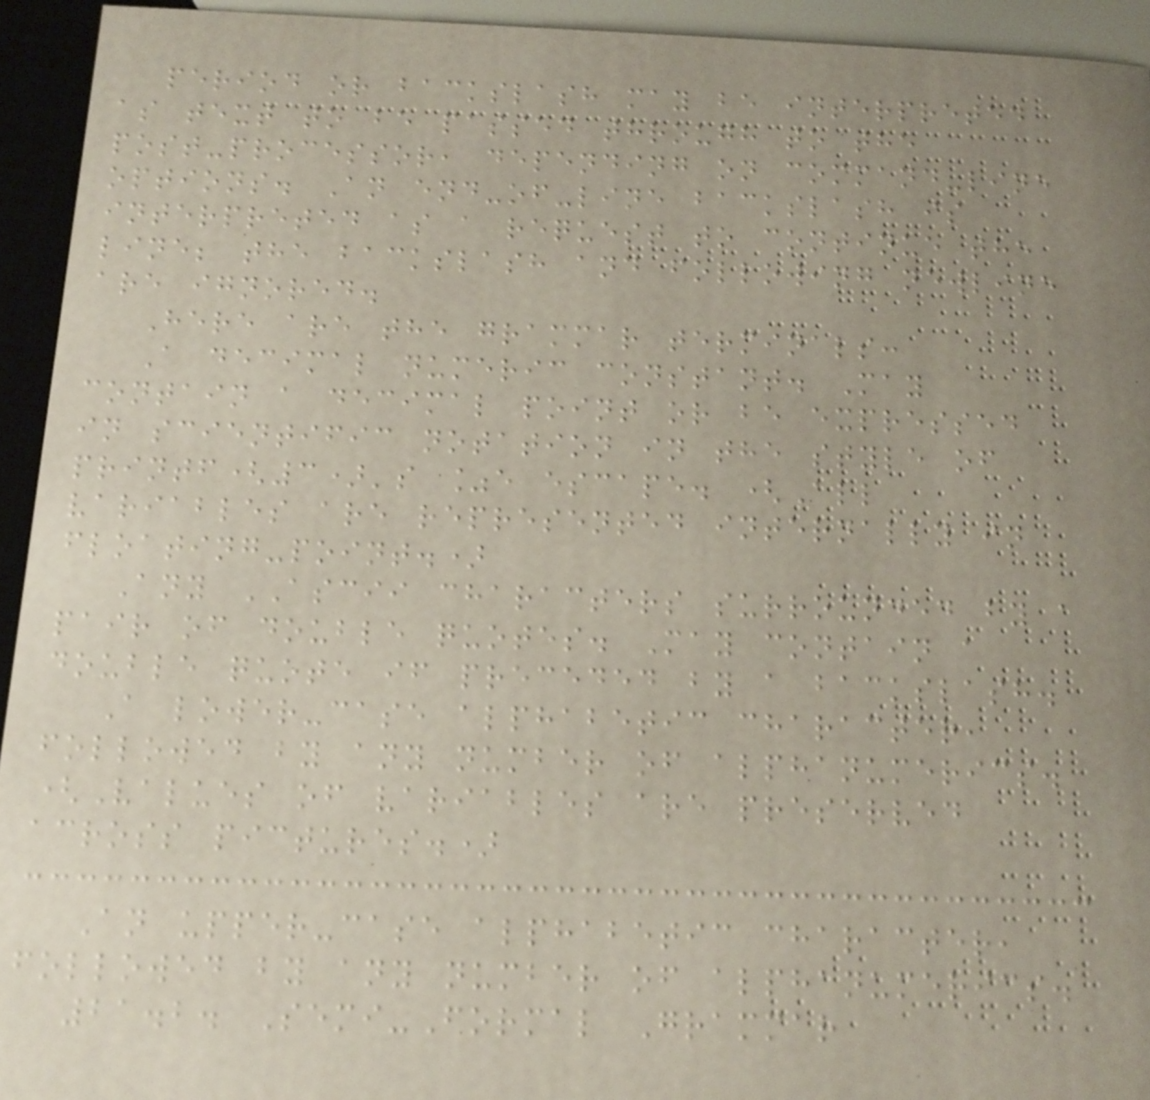period or backslash may be interpreted
as text to be passed through to the
post-processor, depending on command-line
options. An end-of-line backslash is
interpreted as a request to continue the
line; the backslash and following newline
are ignored.
Here are the grammar terminals:
A decimal numeric constant. May
contain a decimal point or be expressed
in scientific notation in the style of
printf(3)'s %e escape. (All
variables are represented internally in
floating-point.)
Any ASCII characters surrounded by a
pair of double quotes. May contain a
double quote if preceded by a backslash.
A lower-case alphabetic character,
followed by any number of alphanumerics.
(Values of variables are preserved
across pictures.)
An upper-case alphabetic character,
followed by any number of alphanumerics.
21.2. Semi-Formal Grammar
